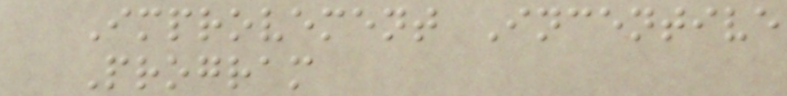Improvement Incentive
Program
